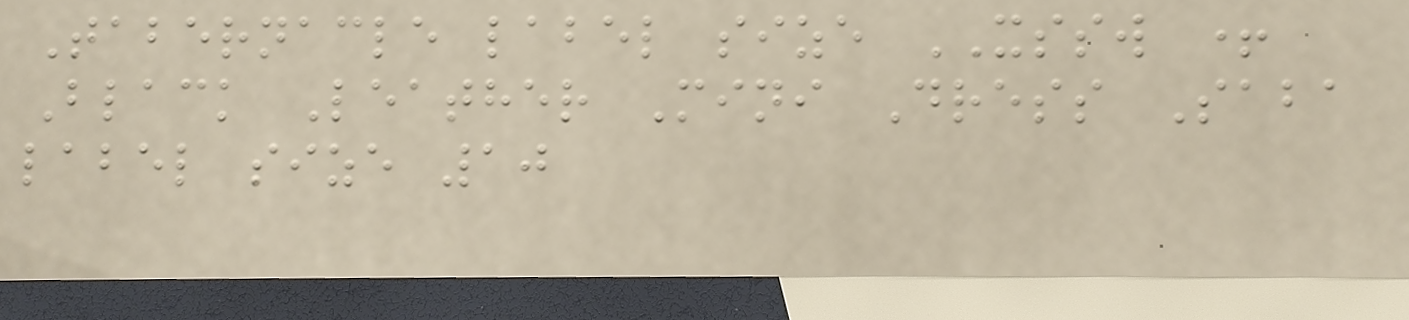Tabernacle label size XSSW +
Black Leather Mini Dress Saba
label size 10
